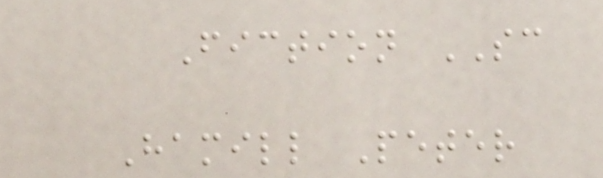Fiction SC
Hamill Peter
